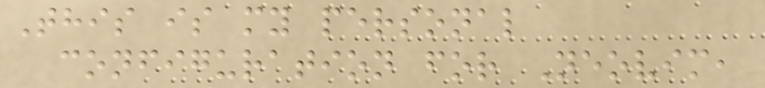This is my personal
configuration for Neovim,
